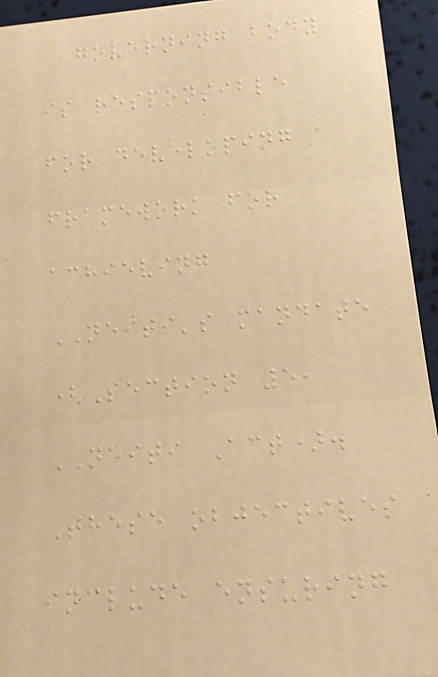governing body
is responsible
for developing a
framework for
achieving
NEITI's mandate
(Section 5,
NEITI Act).
These objectives
include ensuring
